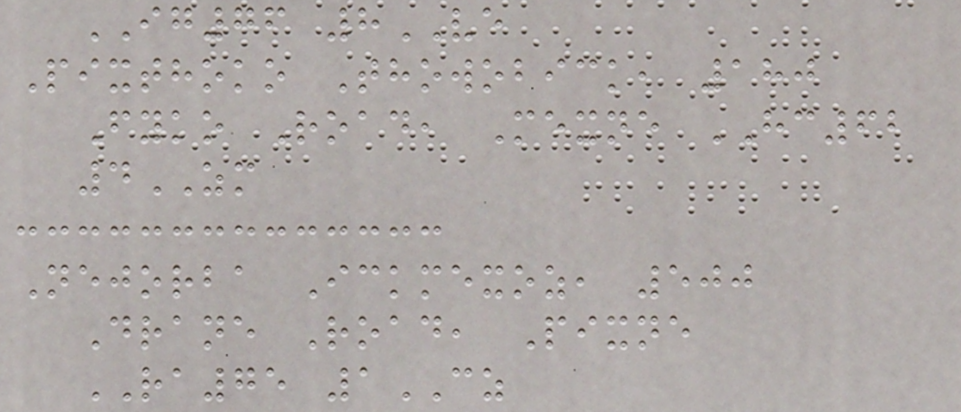IG76 8VE
Pixthoko Thowobick, 180
Fyko Road, Mexne HC62
4ZM
Nejorba Ickmexoz, 500
Drane Road, Pixne
RA75 1CZ
